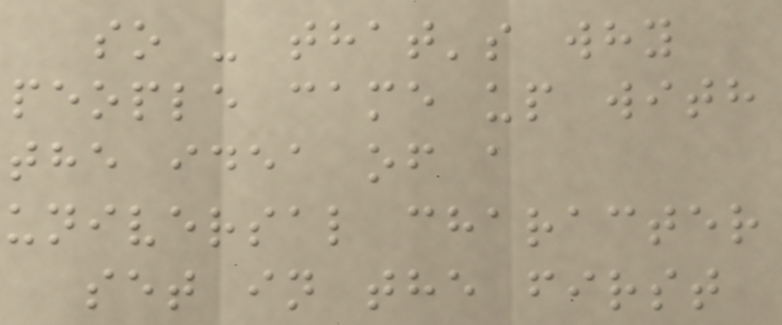so - that's why
people came up with
the idea of a
universal character
set in the first
